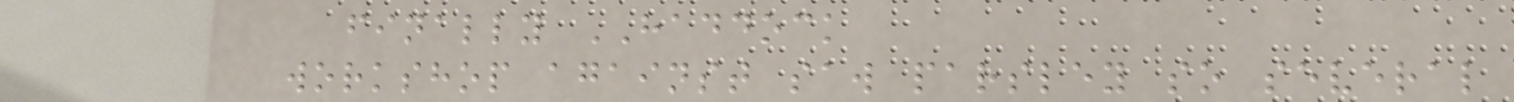finally HADDOCK
workshop against saw parsley so several
